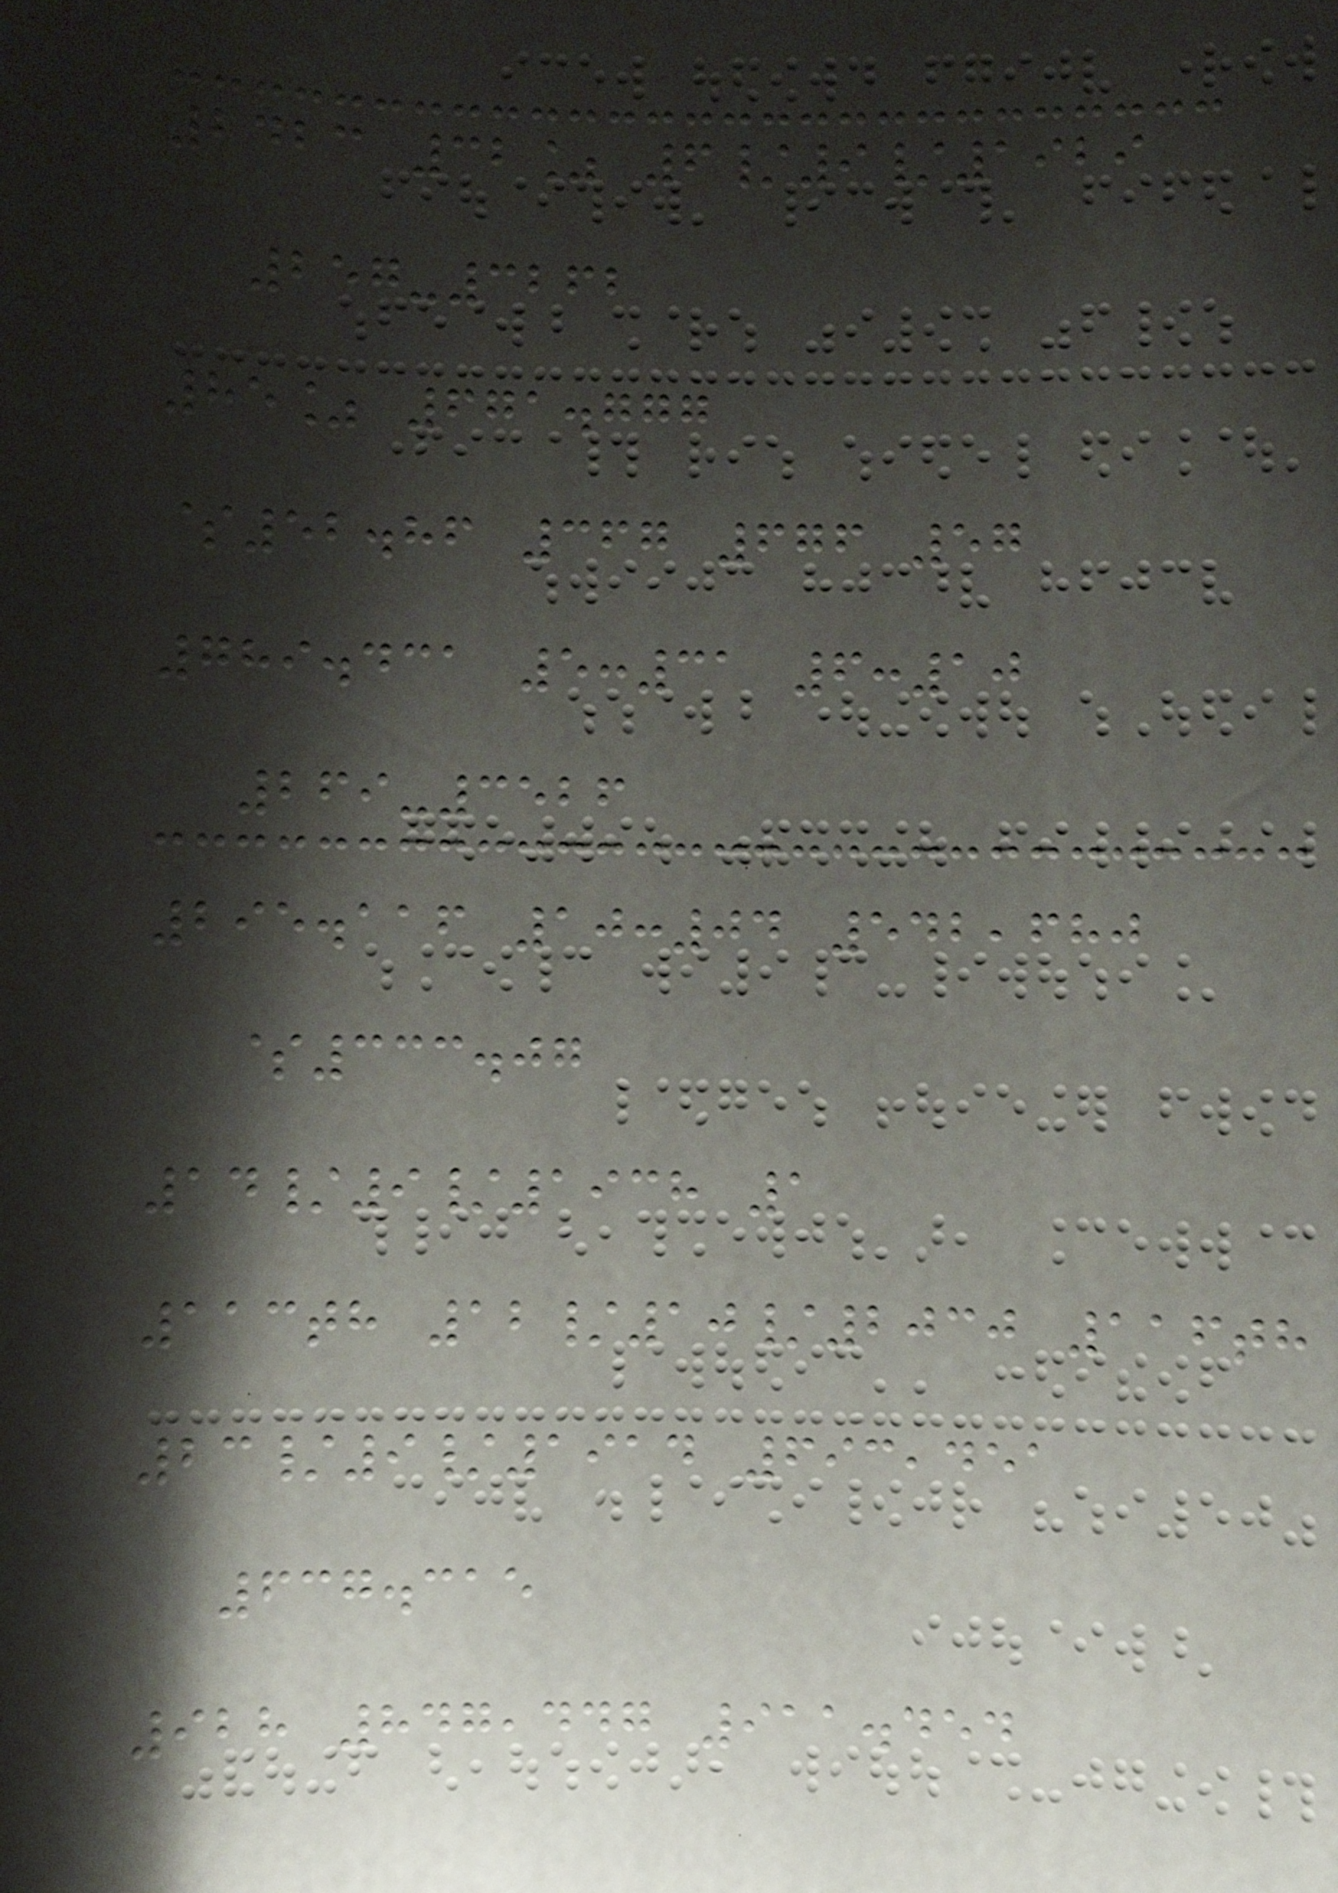2423 32% 6/9/1929
257-3262
85% 671.777
$52.86 367 676 57
789.431 5:31 6:10
269-3526
295.116 10:04 542,680
$333.07
14/9/1938 1
113th 12/10/2030 116th
23/9/1914 693,451
637.315
928 847,447 911.454
